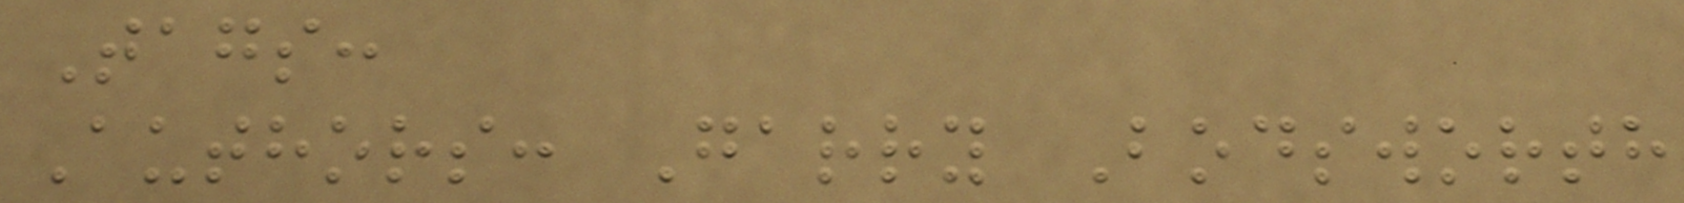Tags:
Authors: Garry Bodsworth
